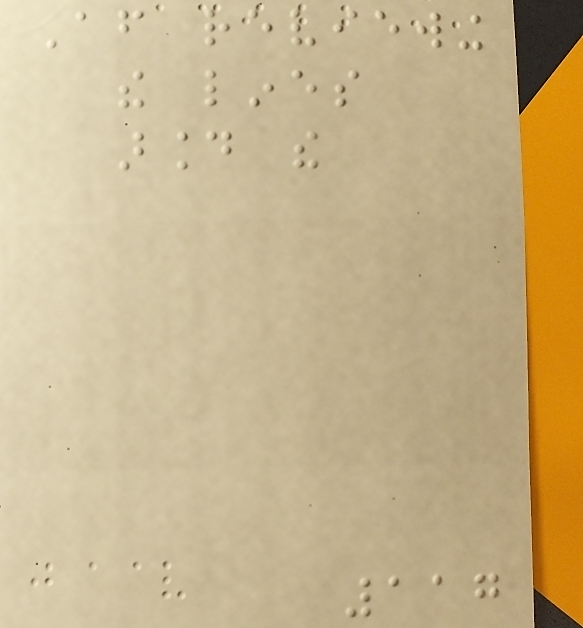After reviewing
the lines
around the
117
